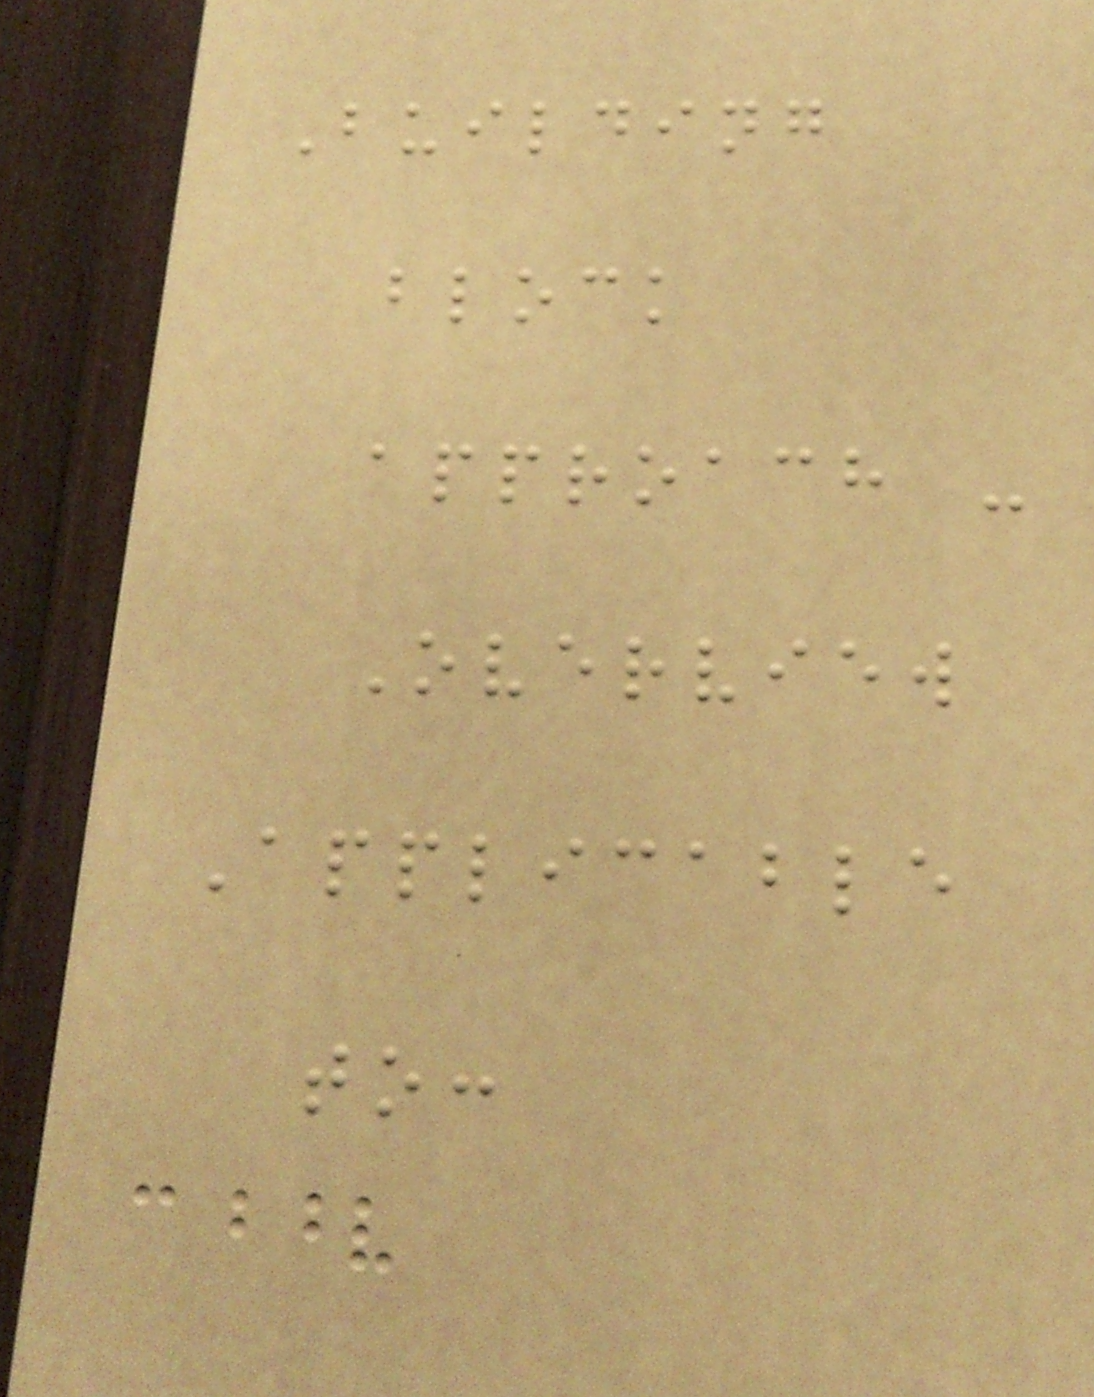Building
block
approach -
Overview
Applicable
to:
